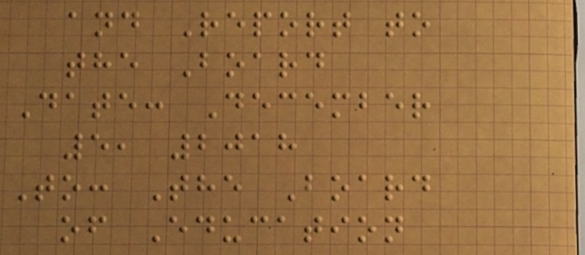and Report to
the Board
Date: December
5, 2018
To: The Board
of Education
